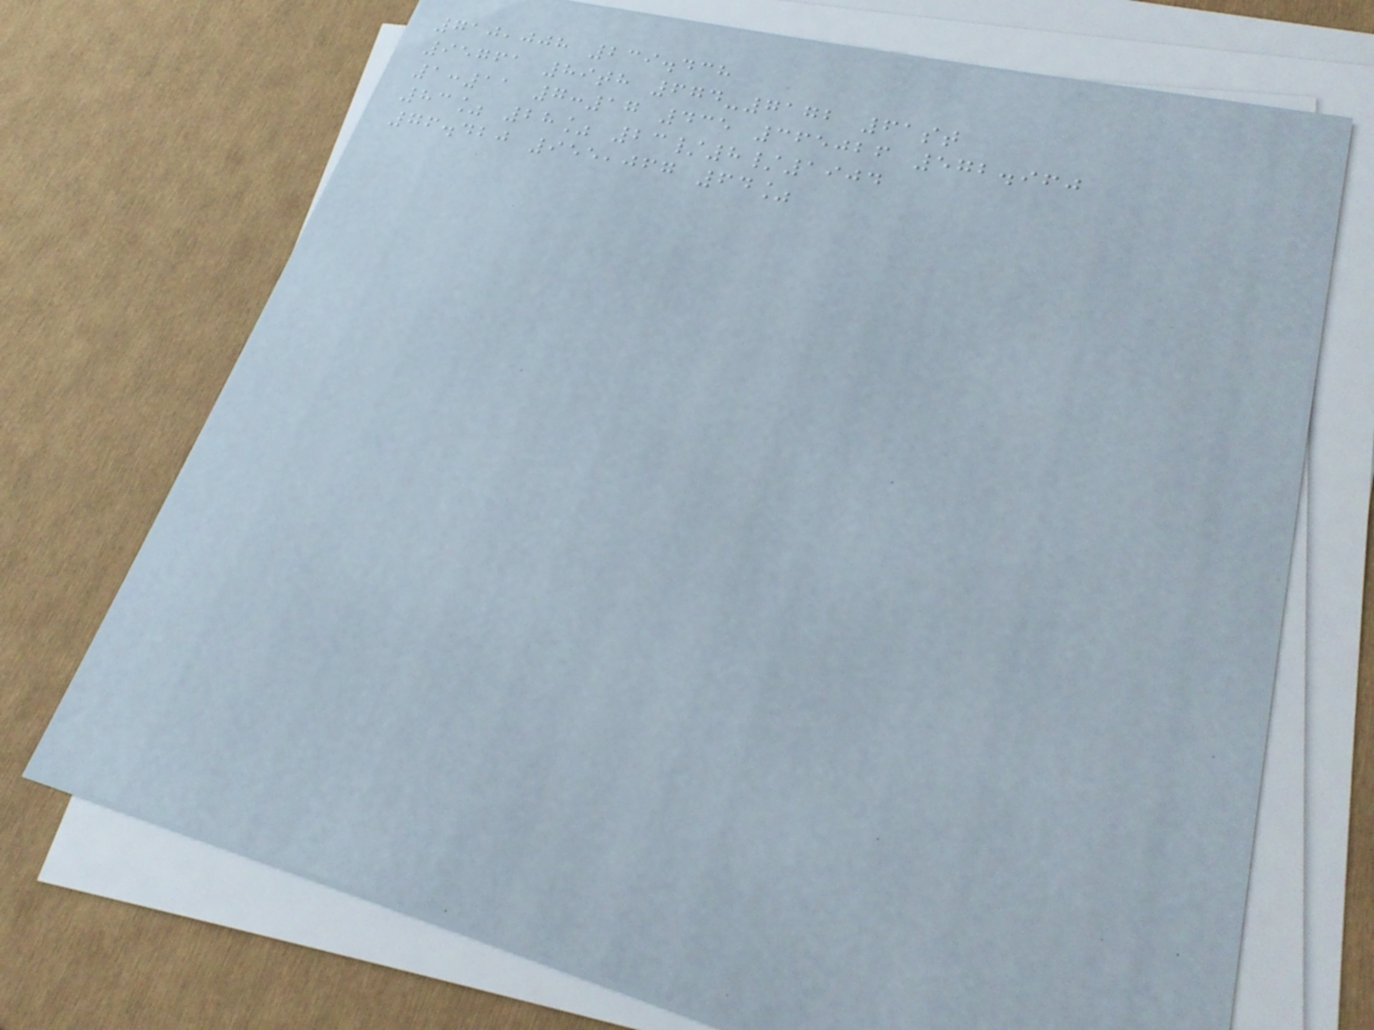710,008 239.438
95761 89th 674-7172 61st
1:11 7:17 435 365026 572.960
83% 28% 23/8/1904
76.420 955,067 64%
